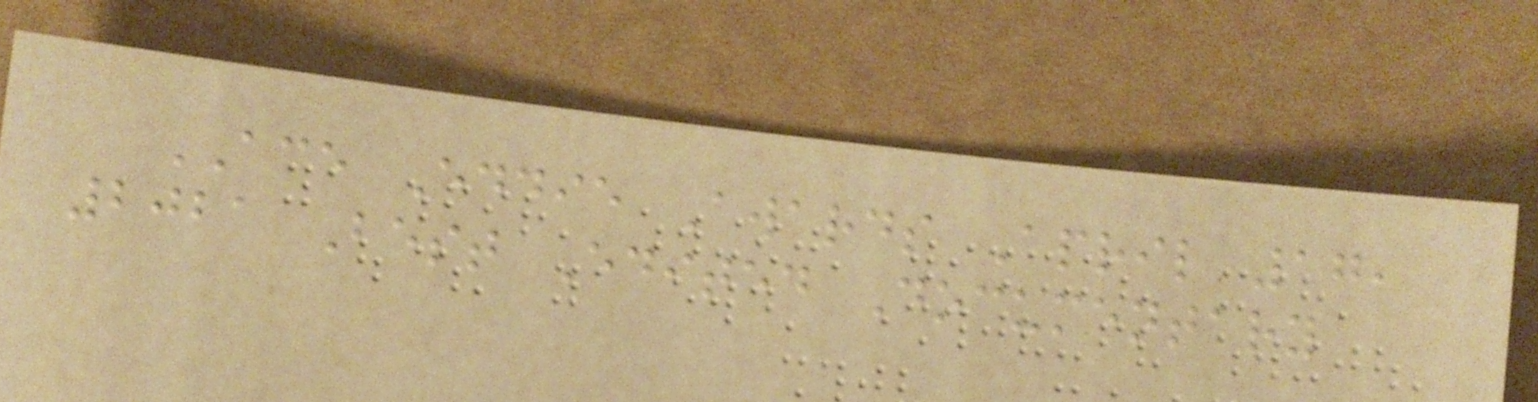ACE Eddie Awards April 17,
2021 Best Edited Documentary
